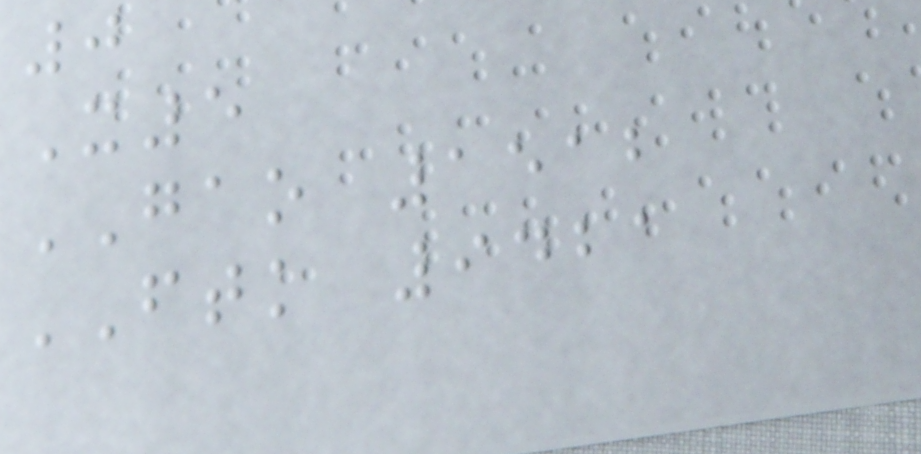0
X5
GAO 1512
FTK 9421
